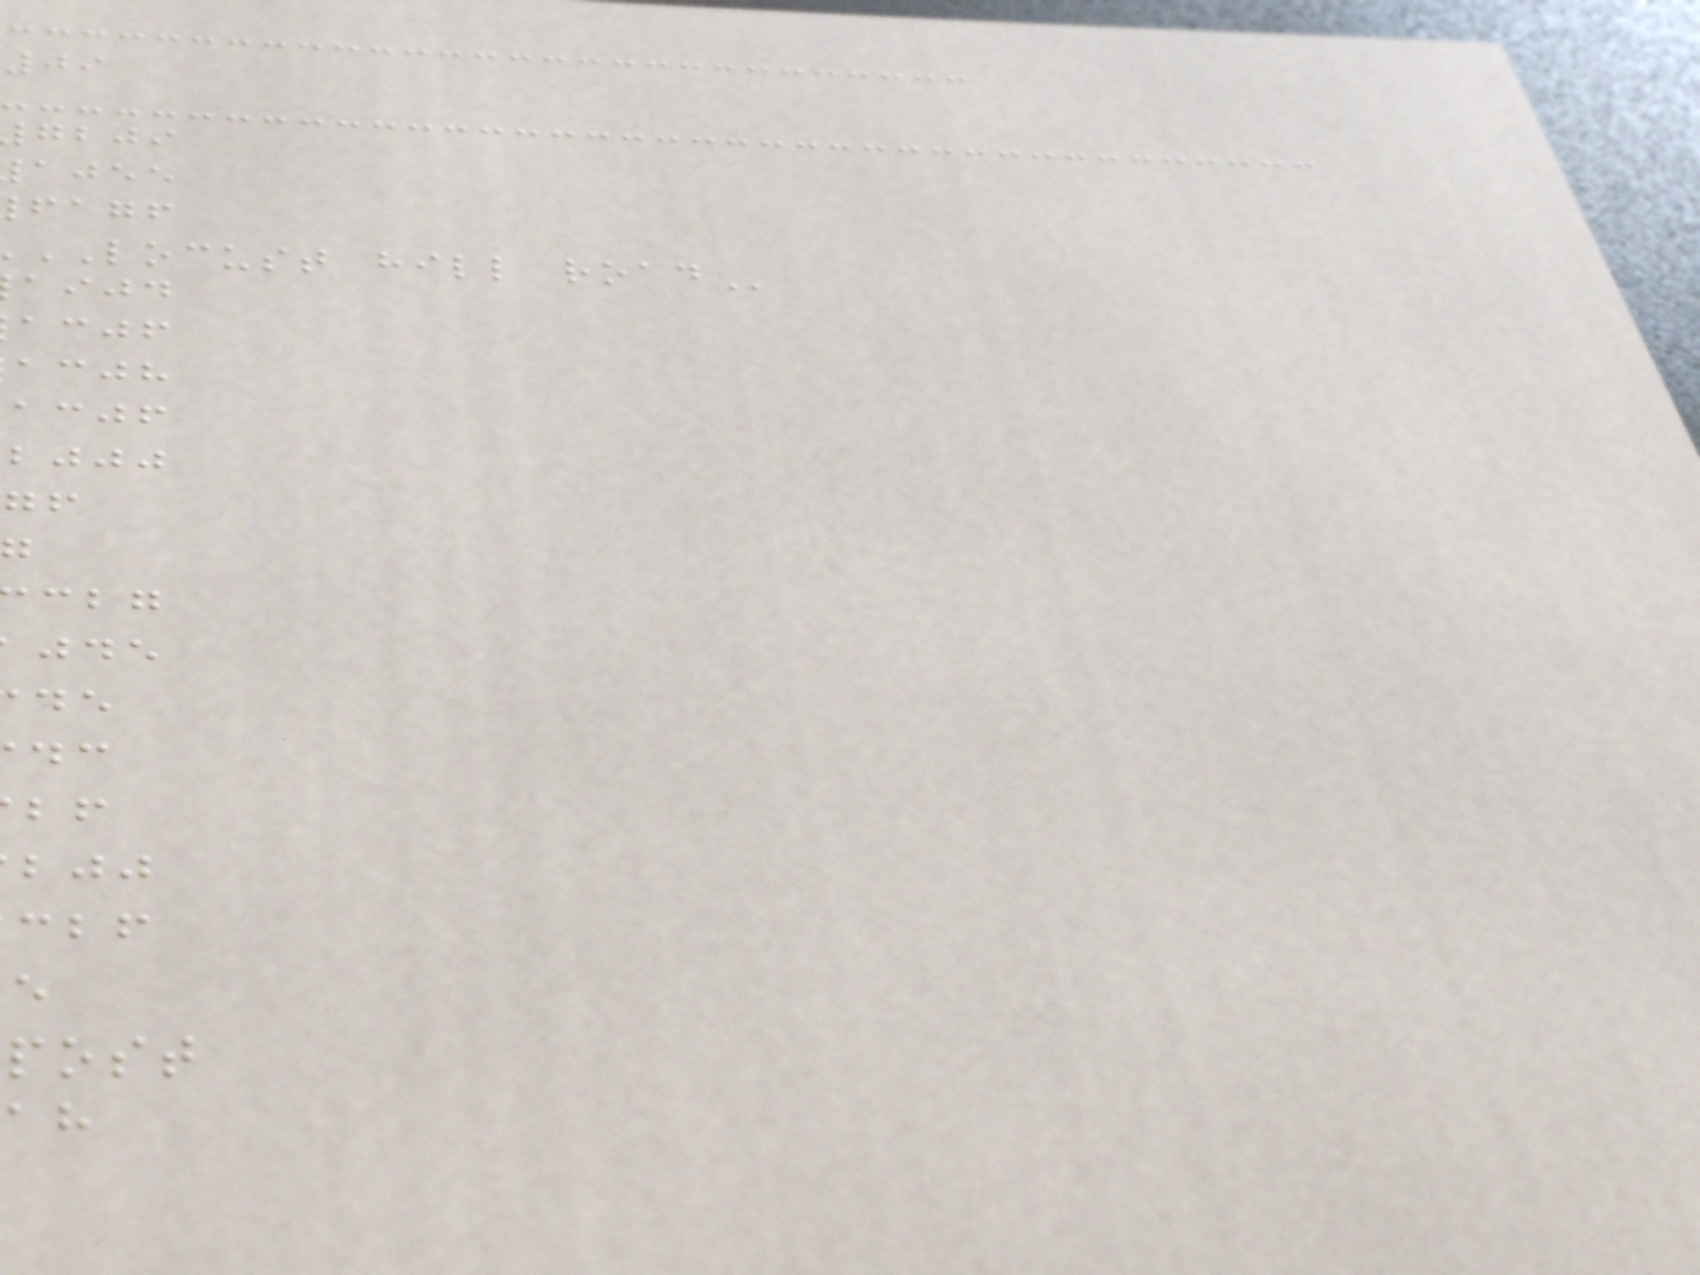09
gbji
ajee
fagf
LOCUST hill
aijd
acjf
acjh
acjf
bjjj
post
